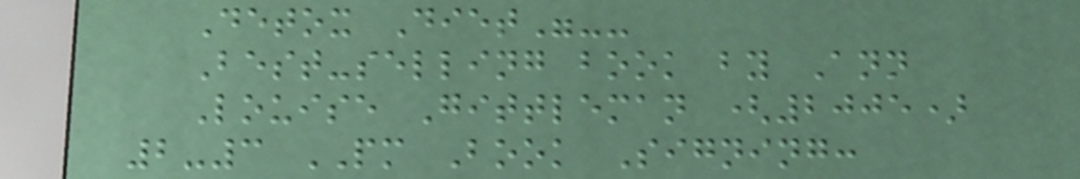Detox Diet"--
Best-selling book by Ann
Louise Gittleman (2005)
2-3 PM Book Signing:
